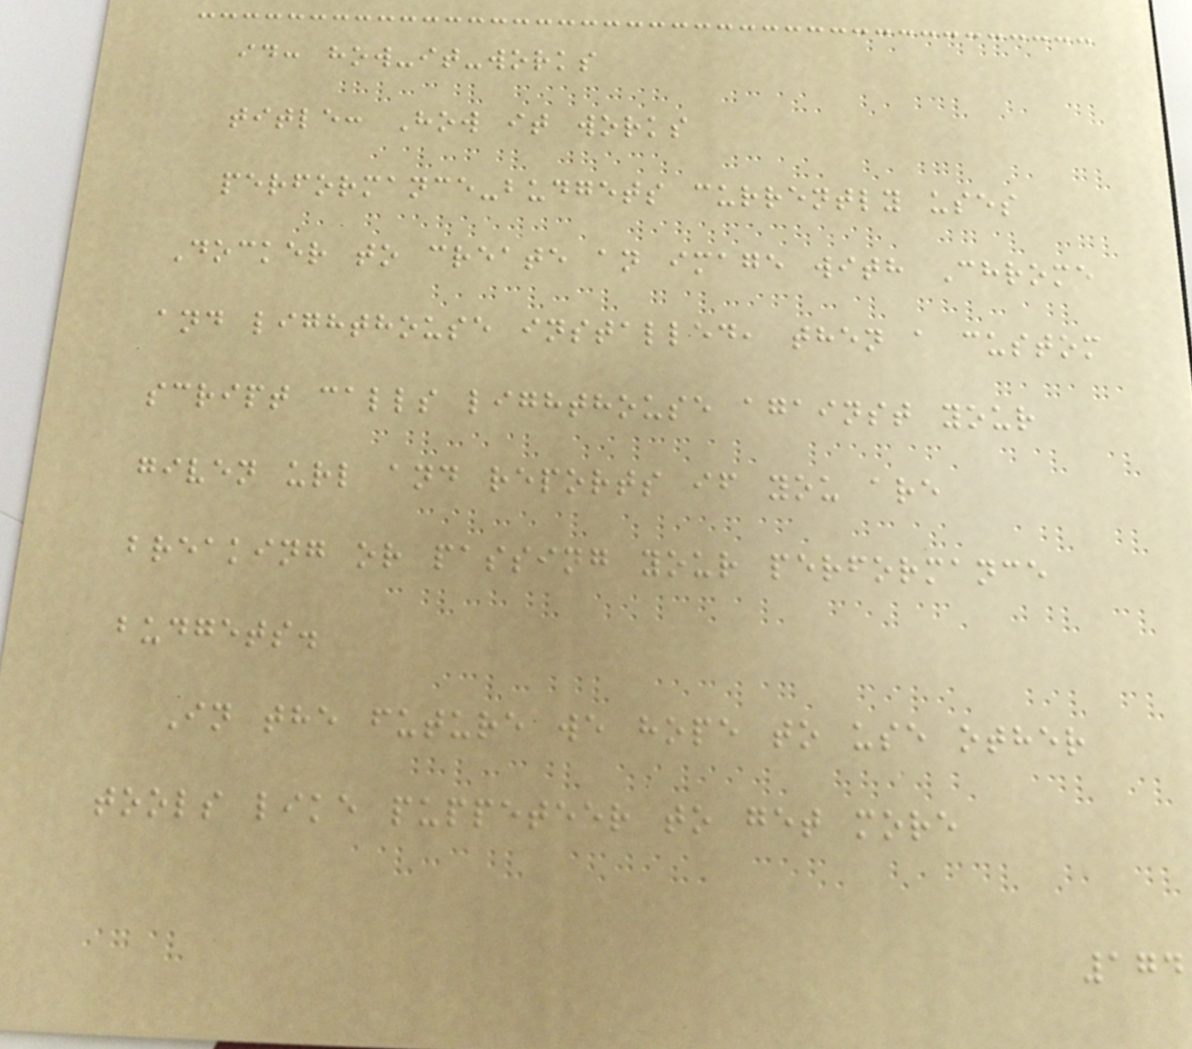id: how-it-works
title: How it works
performance-budgets currently uses
Docker to create an image with Chrome
and lighthouse installed, then a custom
script calls lighthouse against your
given url and reports if you are
breaking or passing your performance
budgets.
In the future we hope to use other
tools like puppeteer to get more
174
